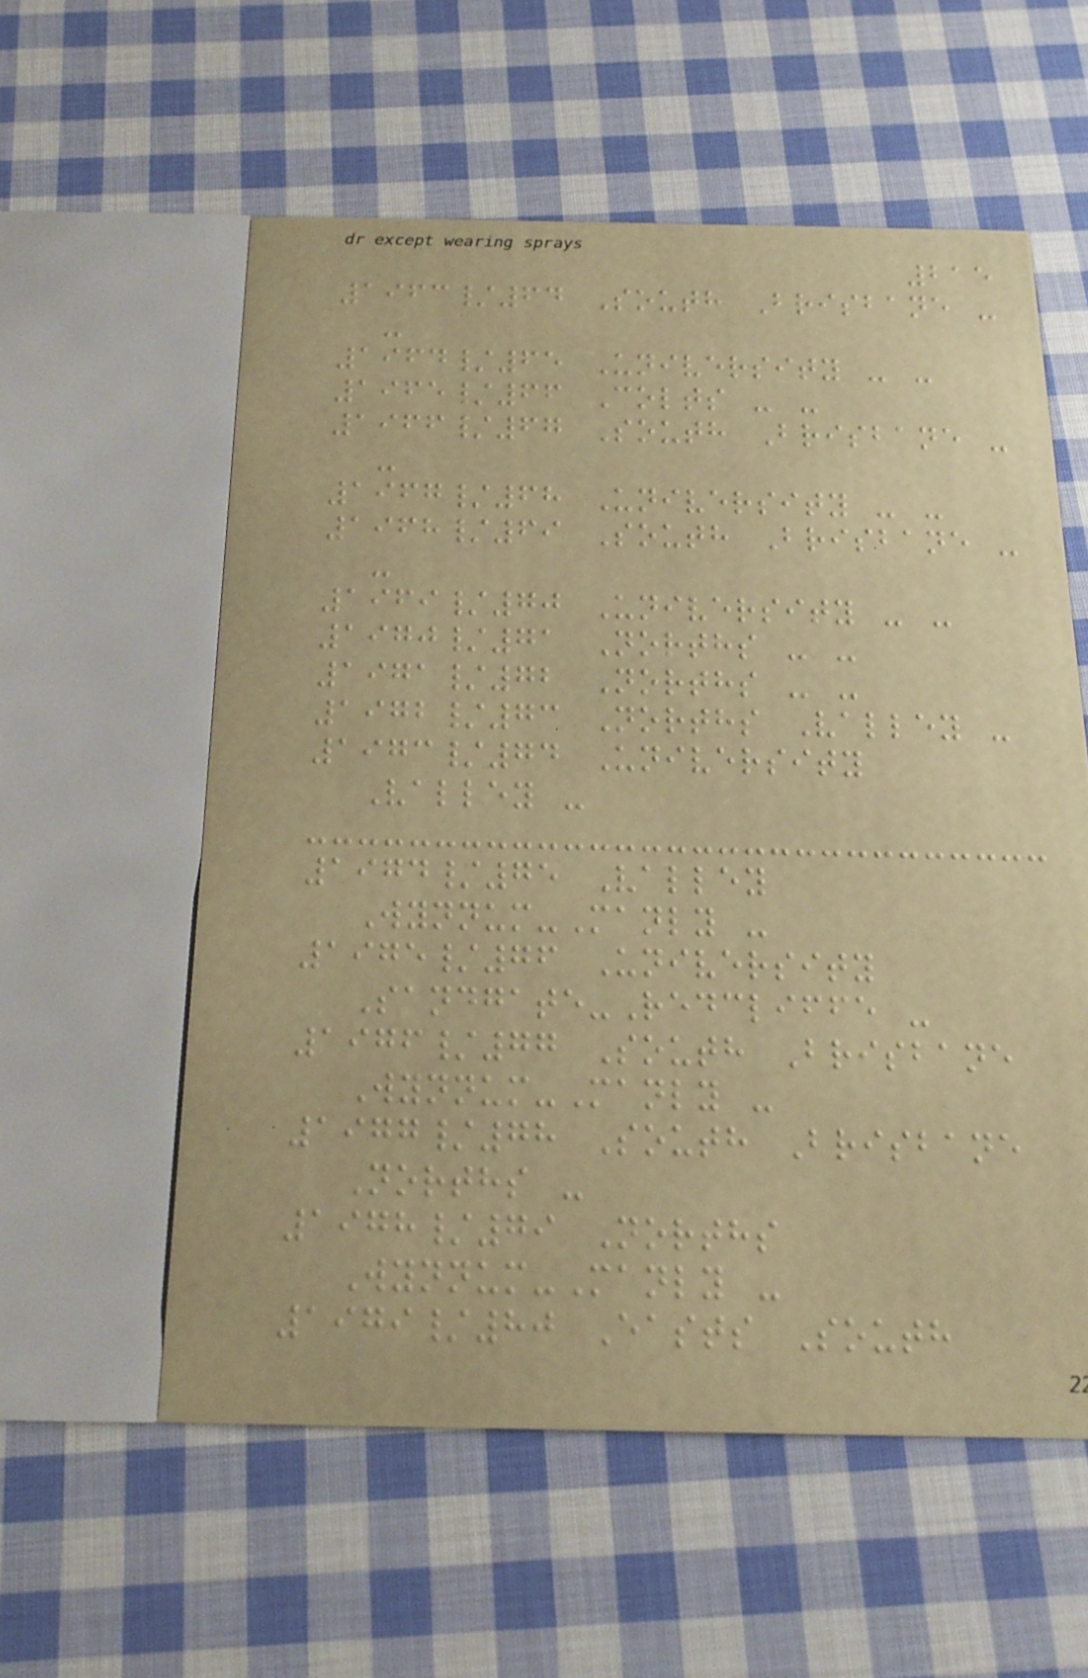215
1963/64 South Brisbane -
-
1964/65 University - -
1965/66 Colts - -
1966/67 South Brisbane -
-
1967/68 University - -
1968/69 South Brisbane -
-
1969/70 University - -
1970/71 Norths - -
1971/72 Norths - -
1972/73 Norths Valley -
1973/74 University
Valley -
1974/75 Valley
Wynnum-Manly -
1975/76 University
Sandgate-Redcliffe -
1976/77 South Brisbane
Wynnum-Manly -
1977/78 South Brisbane
Norths -
1978/79 Norths
Wynnum-Manly -
1979/80 Easts South
